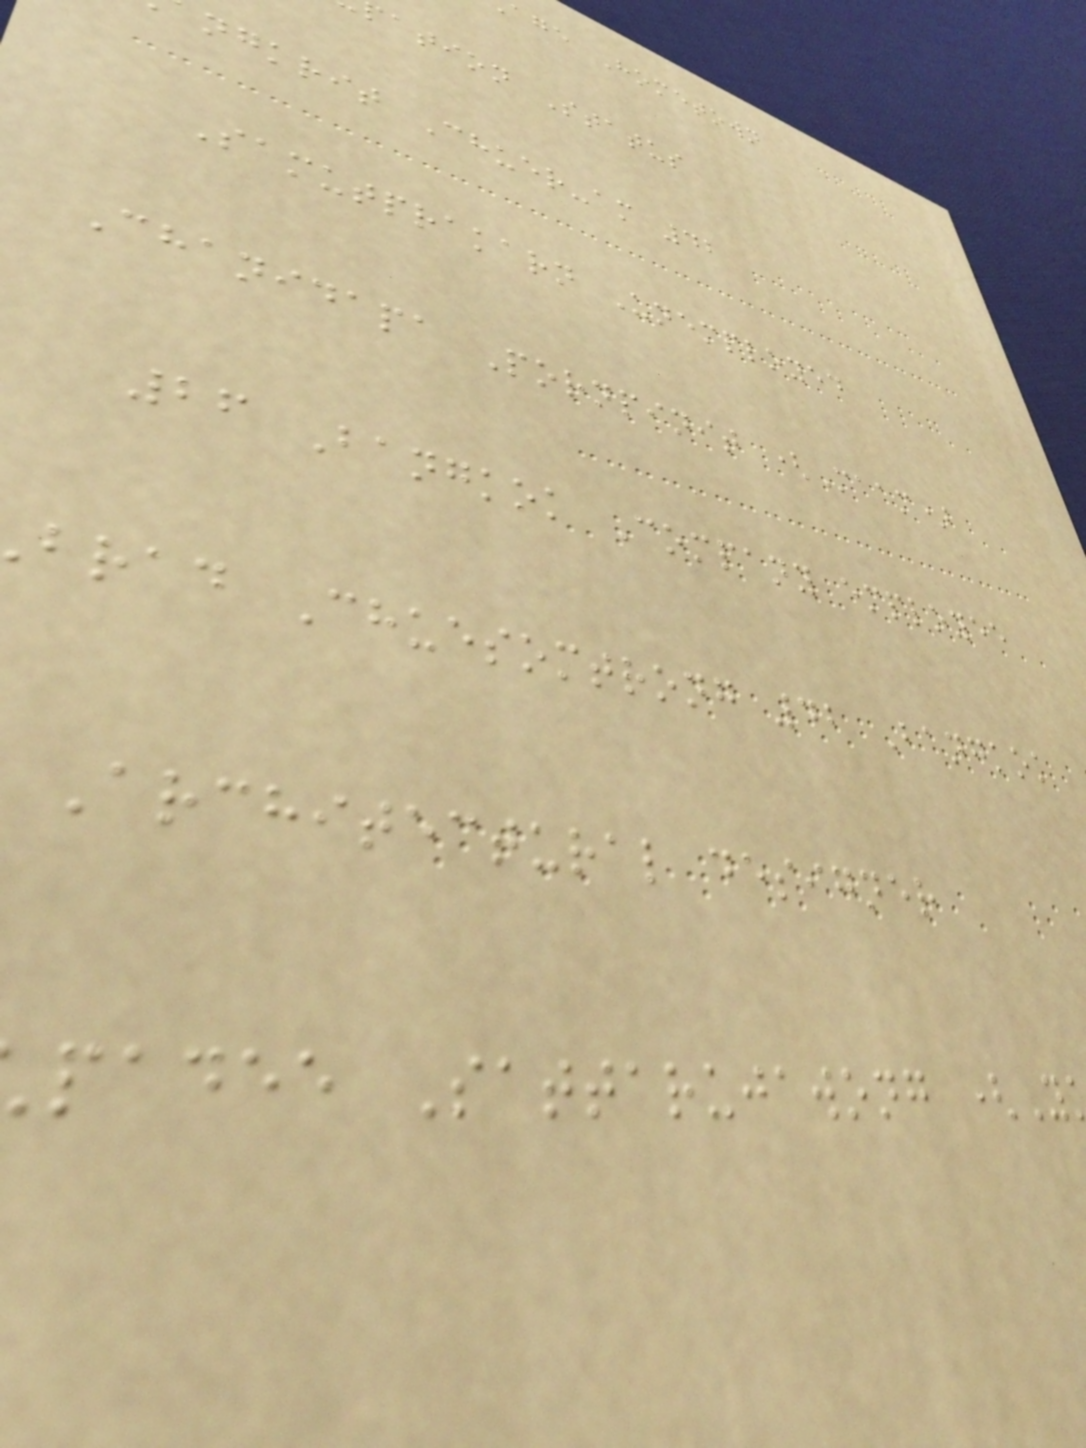age Hometown
ation Status
ngkrit Chuer-am 42
Samutprakarn Unemployed
Chanidapa Pornpinit (Maam)
26 Bangkok Company employee
brad Chuesomtrong 42 Bangkok
Architectural designer
padee Sattarujawong (Y
